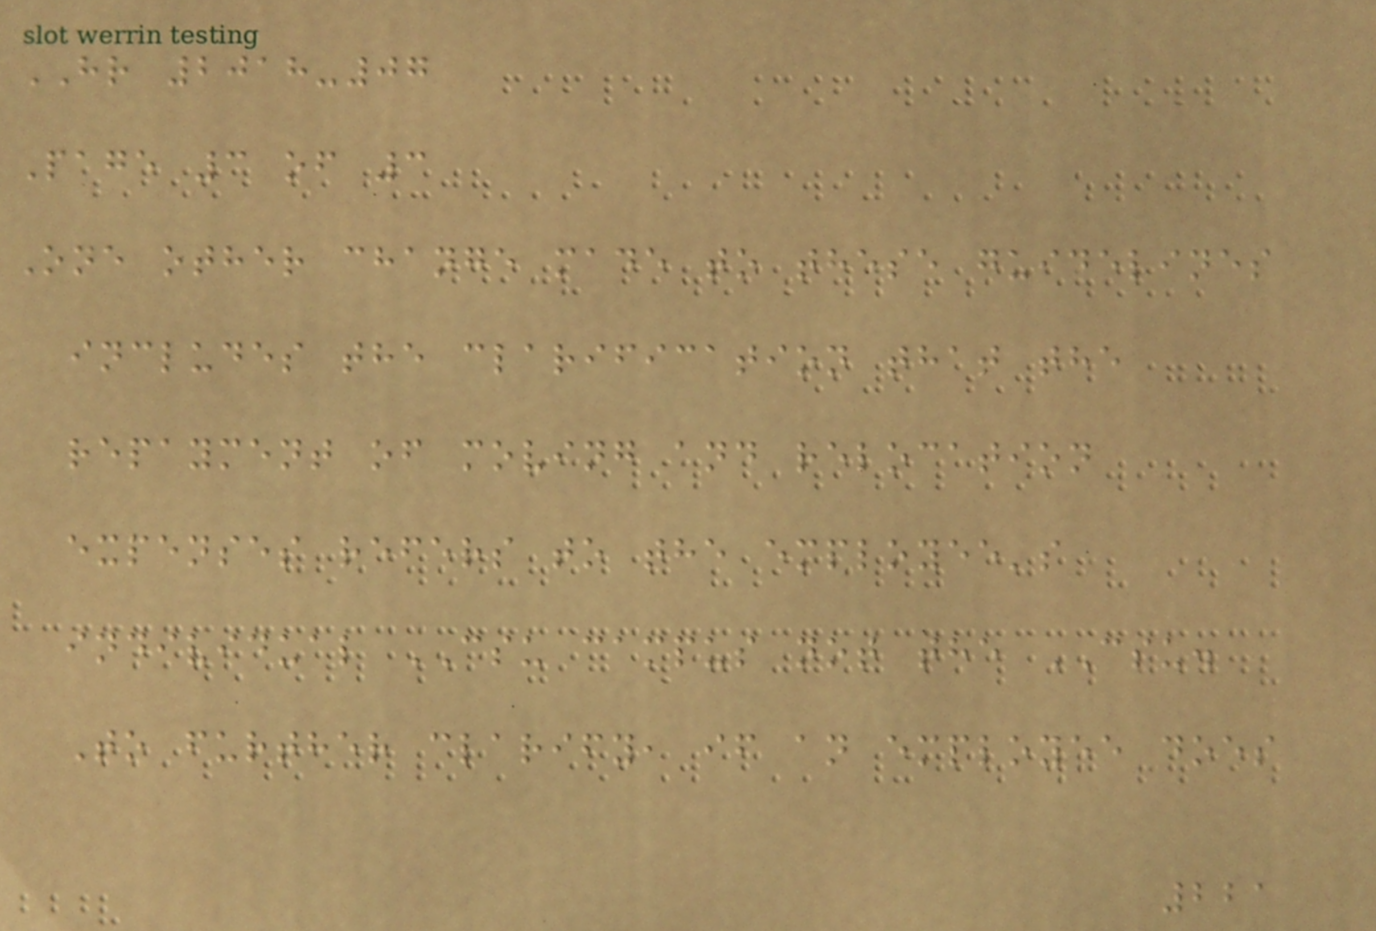HR 2018-07
Page 3 of 3
One other change made to these guidelines
includes the clarification that the
repayment of moving and relocation
expenses refers to the employee's
individual CSU campus not the CSU.
To further clarify, if an employee does
221
